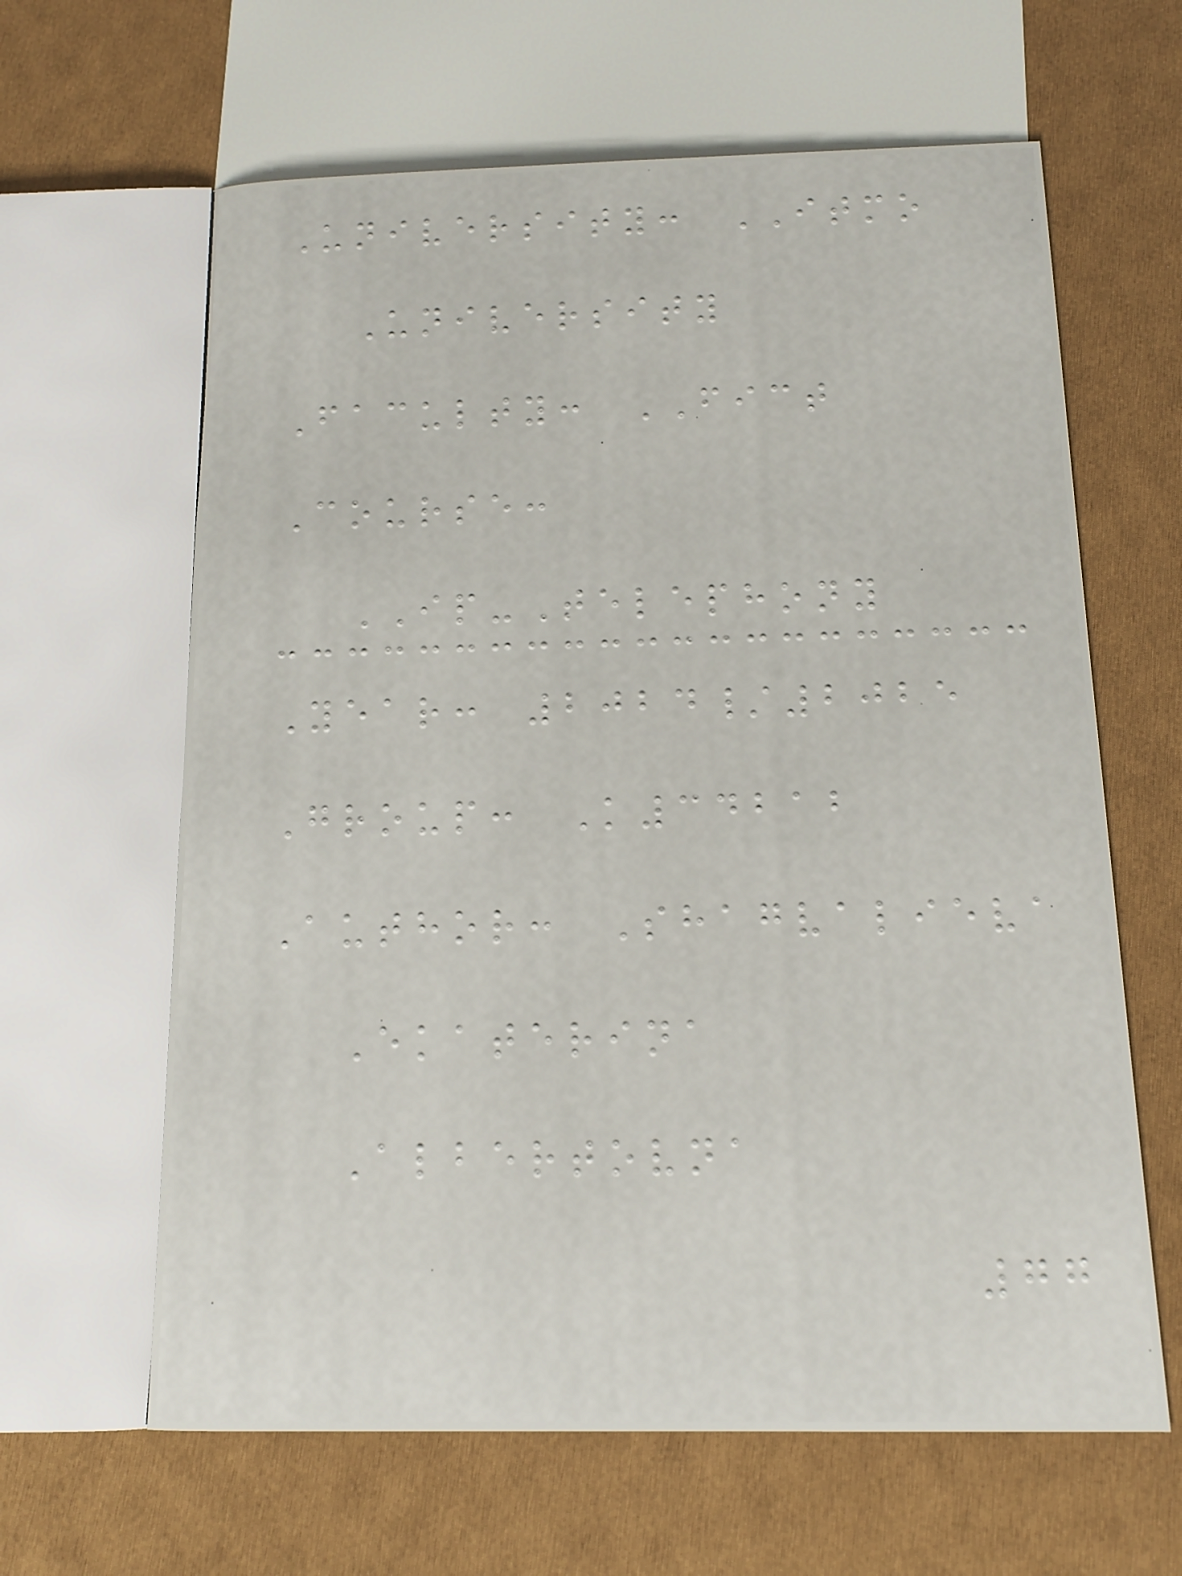University: ITMO
University
Faculty: FICT
Course:
IP-Telephony
Year: 2024/2025
Group: K34212
Author: Shagvalieva
Ekaterina
Albertovna
77
